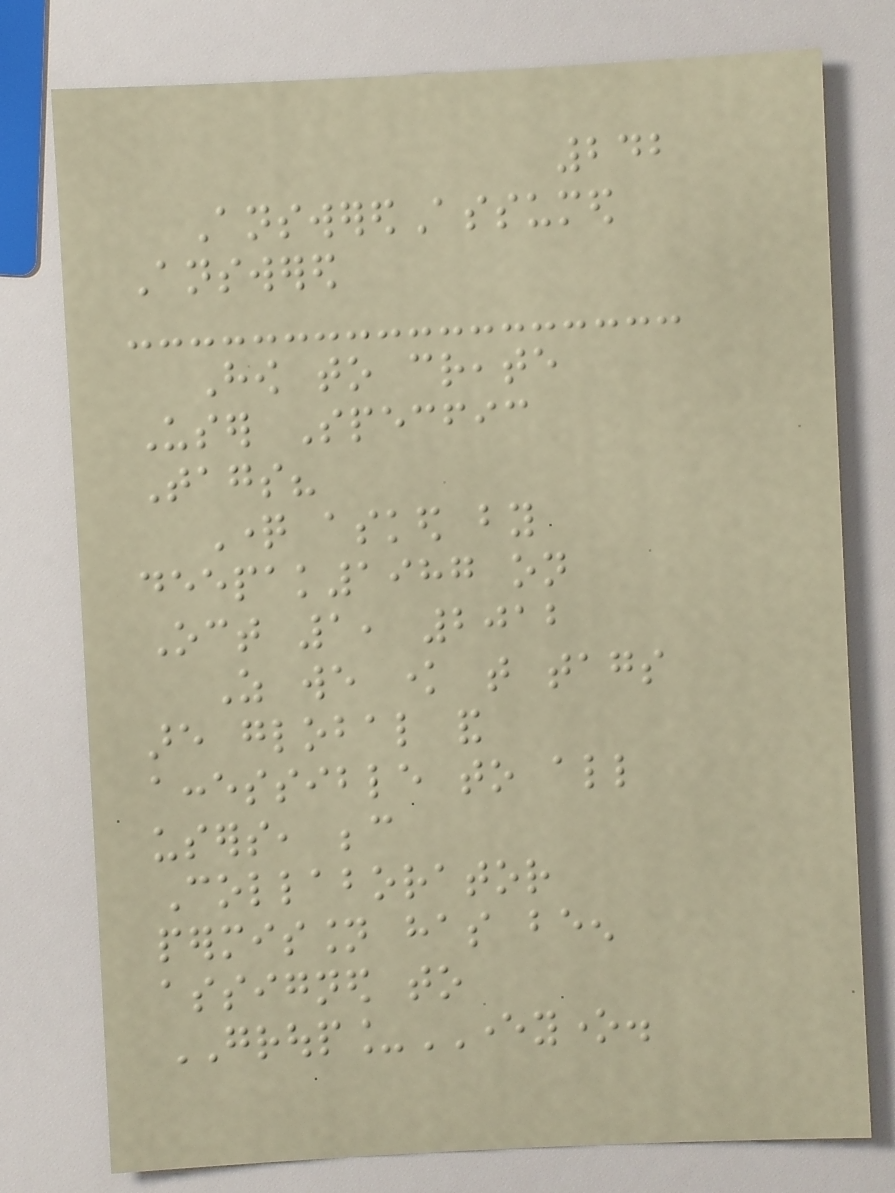242
AnsweredAssumed
Answered
How to create
User Specfic
Tags?
Question asked by
deepak1987 on
Oct 1, 2012
As we know that tags
are global and
accessible to all
users, because
Collaborator
permission has been
assigned to
GROUP_EVERYONE.
